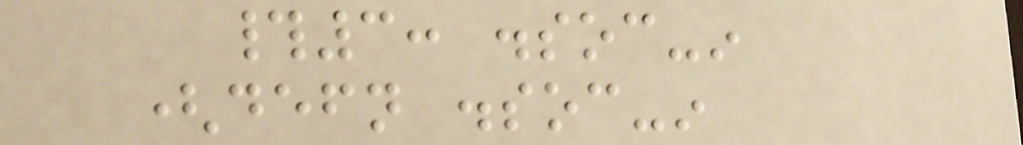#3: dissoc-in
(defn dissoc-in
